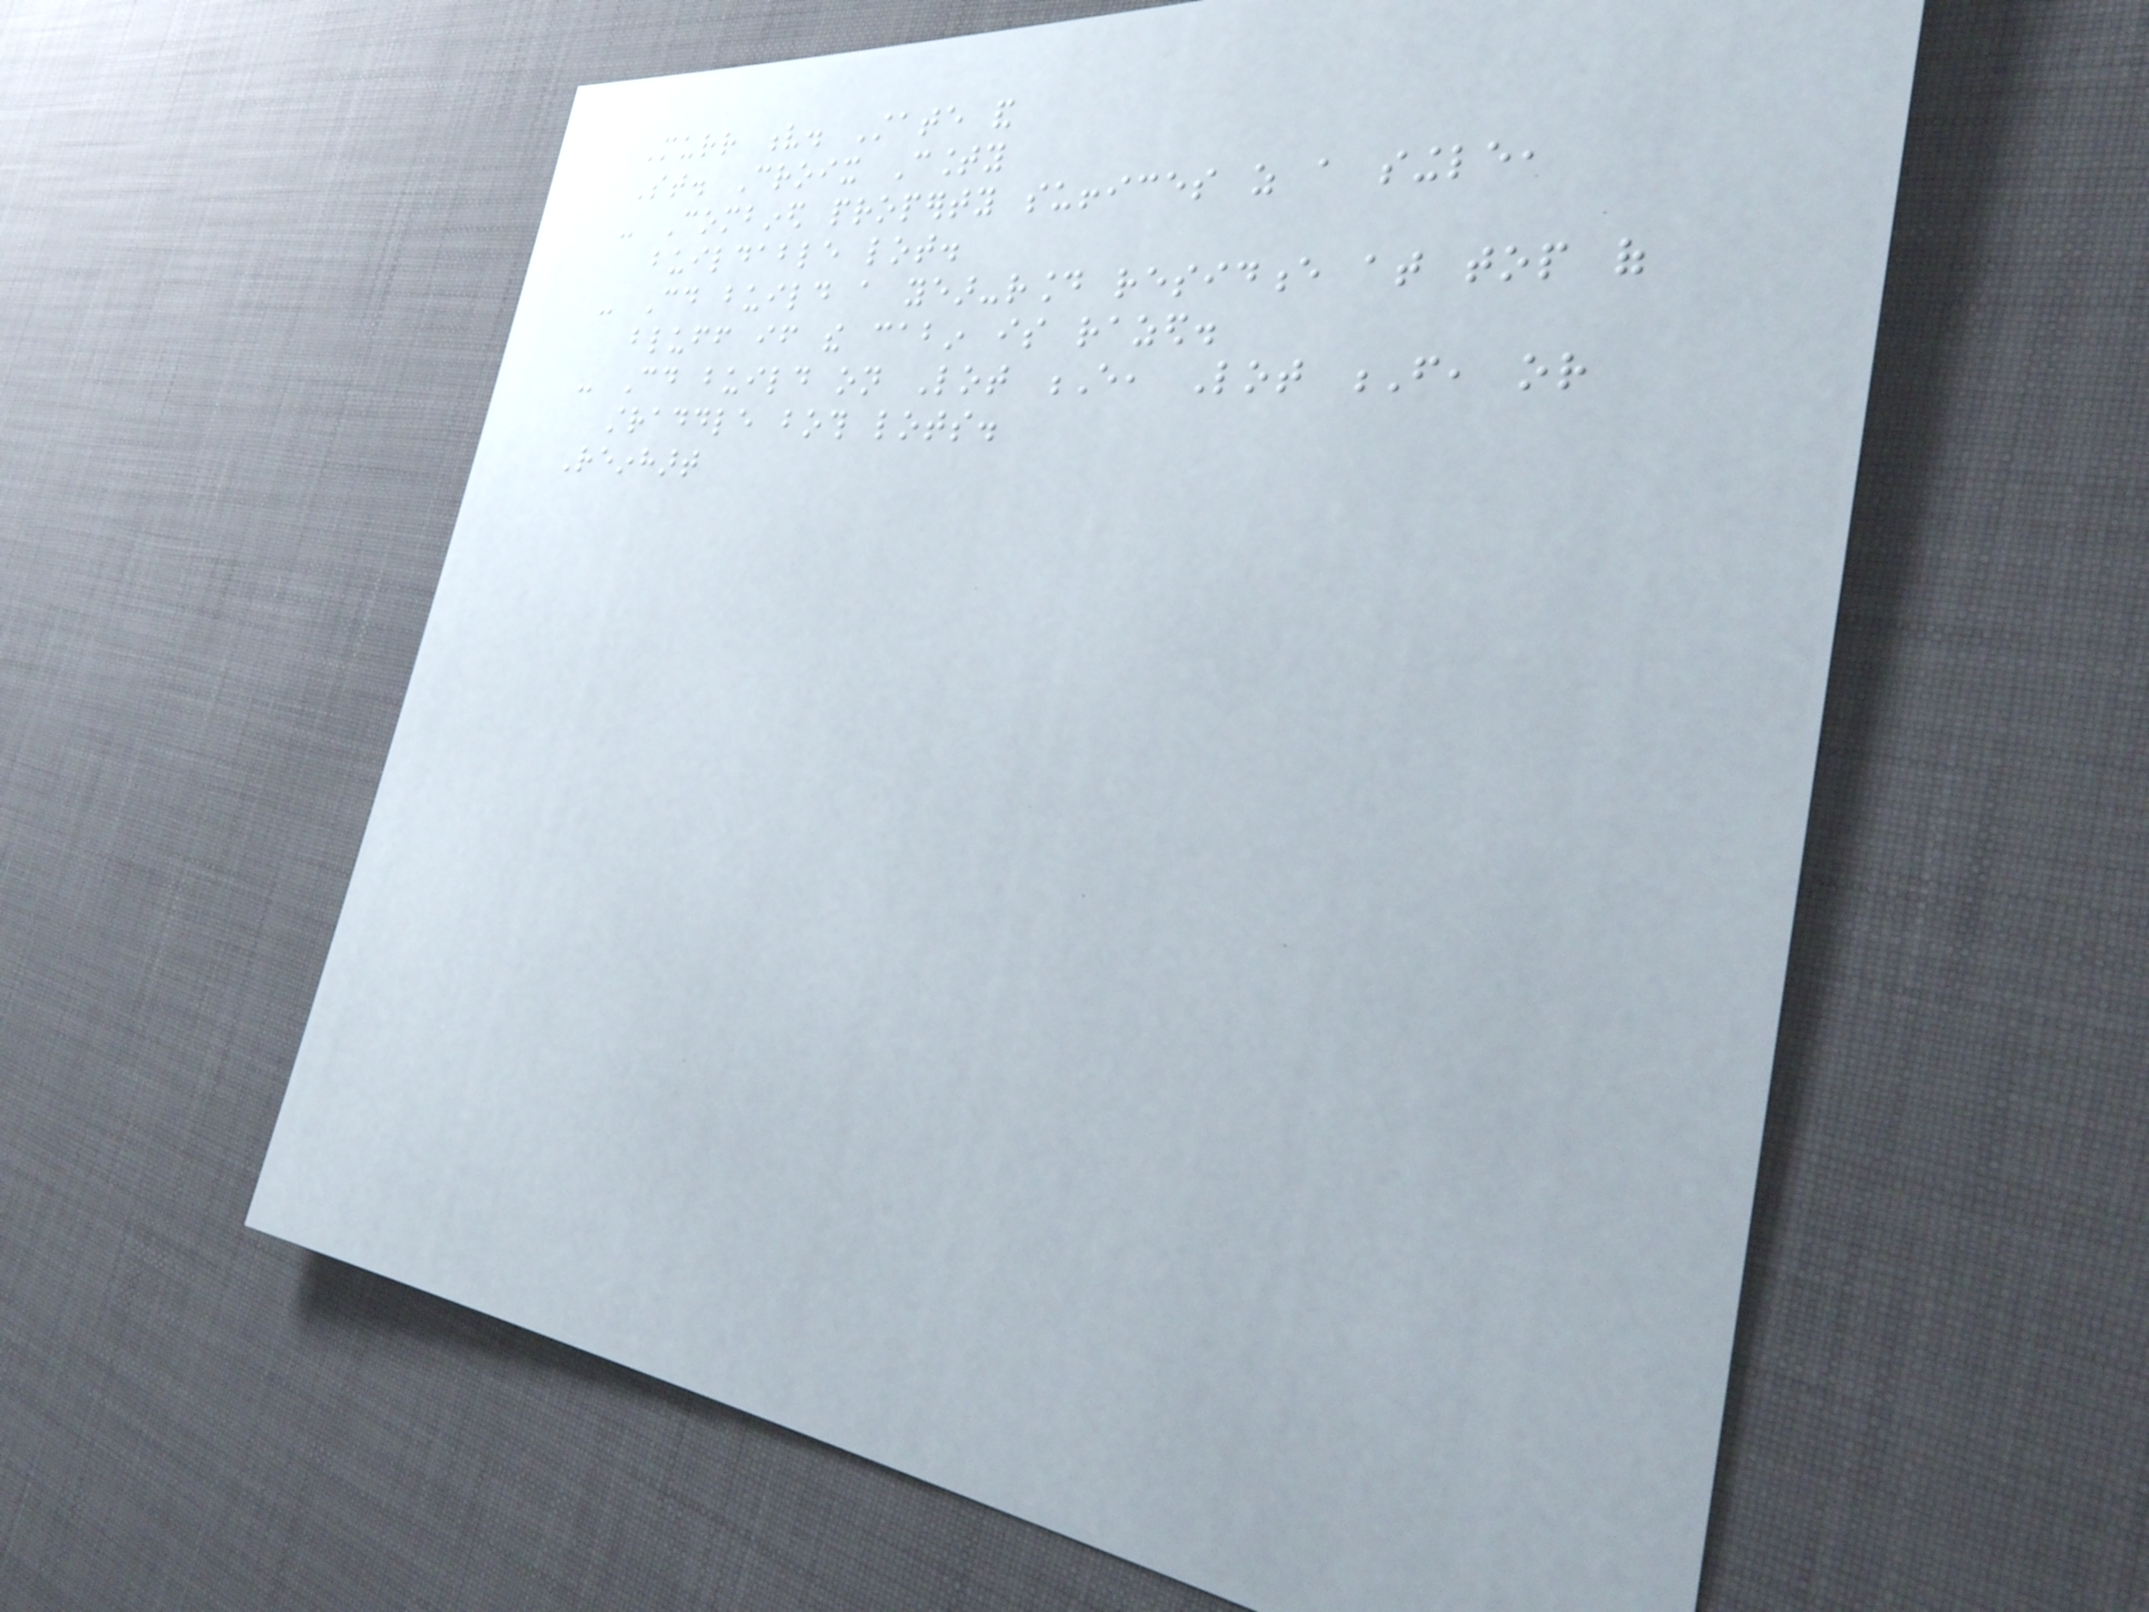Murr v. State and
St. Croix County
- Combined property suffices as a single,
buildable lot.
- Could build a year-round residence at top of
bluff if the cabin is razed.
- Could build on Lot E, Lot F, or
straddle both lots.
Reinhart
